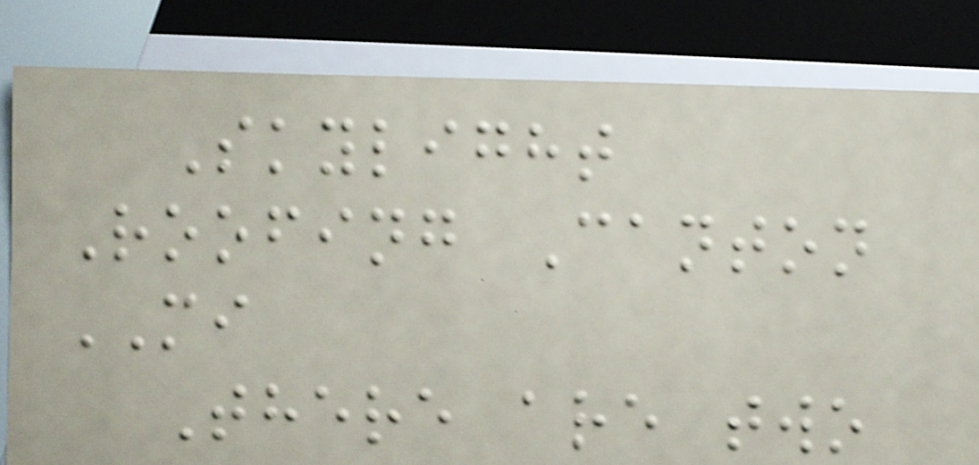Skylight
Roofing Canton
MI
There are two
